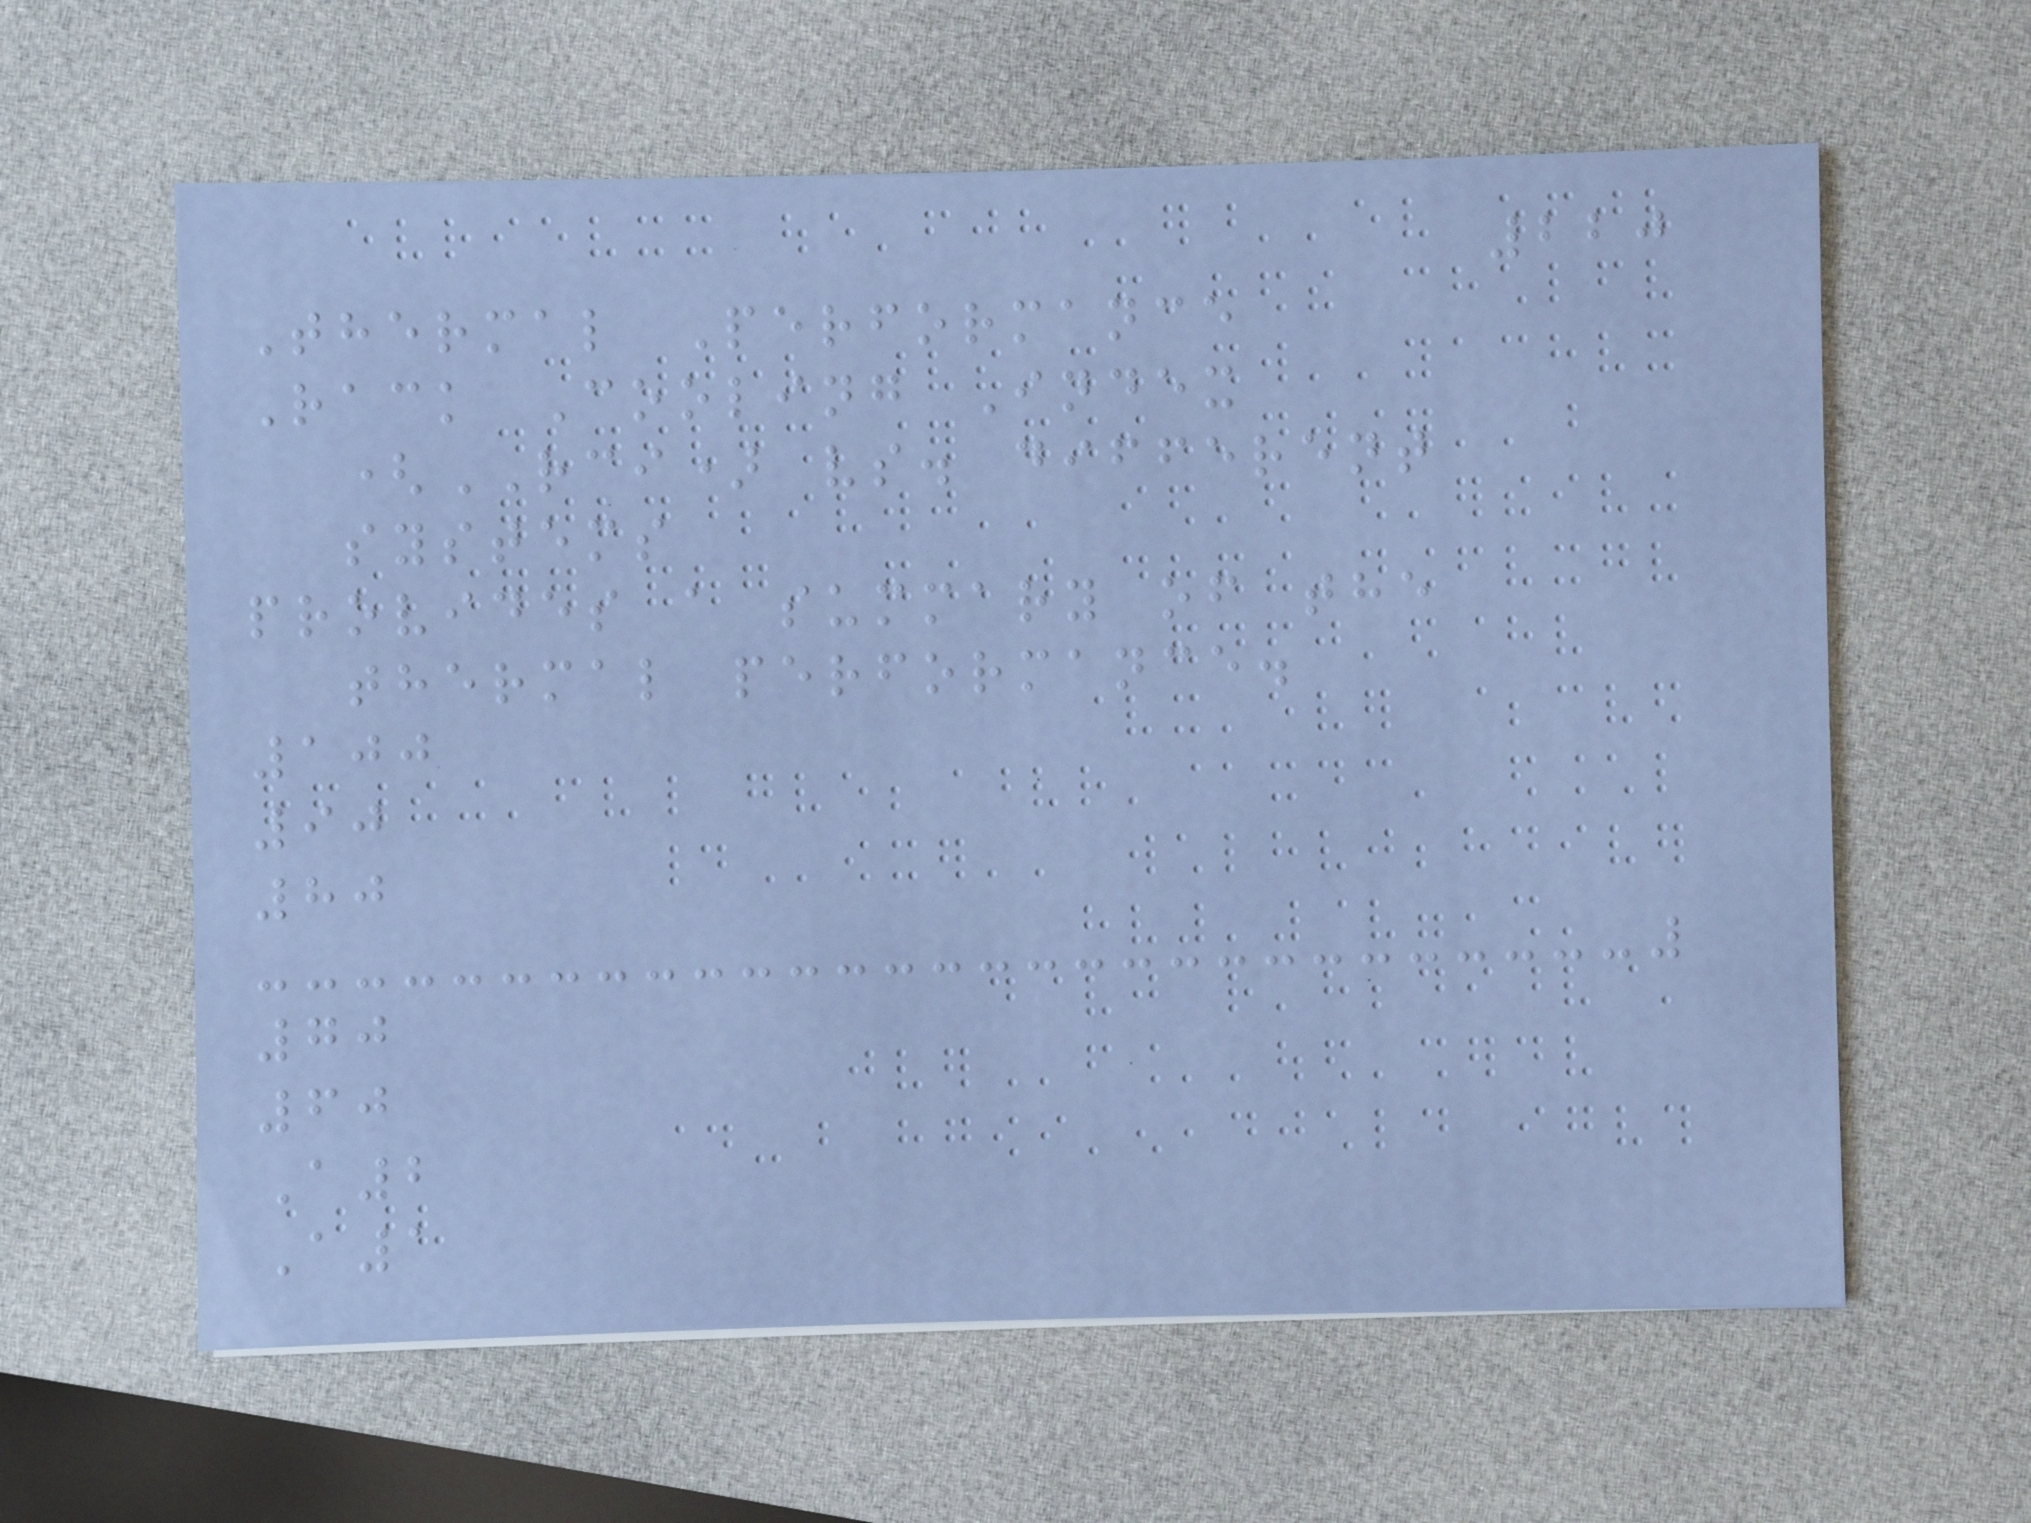220
Thermal Performance
Rack Cooling Index
(RCI) vs. different
systems
provides a summary of the
thermal performance.
100
90
80
70
60
A2
A1
